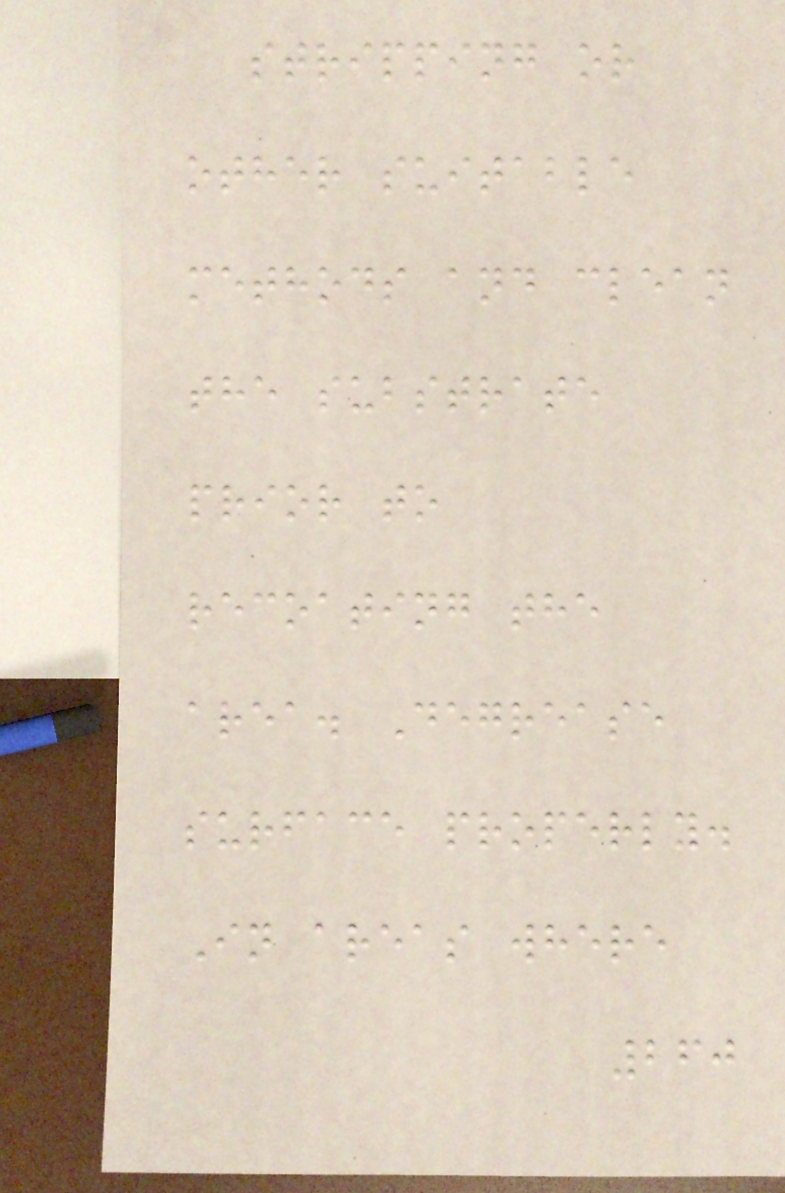stripping or
other suitable
methods and clean
the substrate
prior to
recoating the
area. Degrease
surface properly.
In areas where
260
